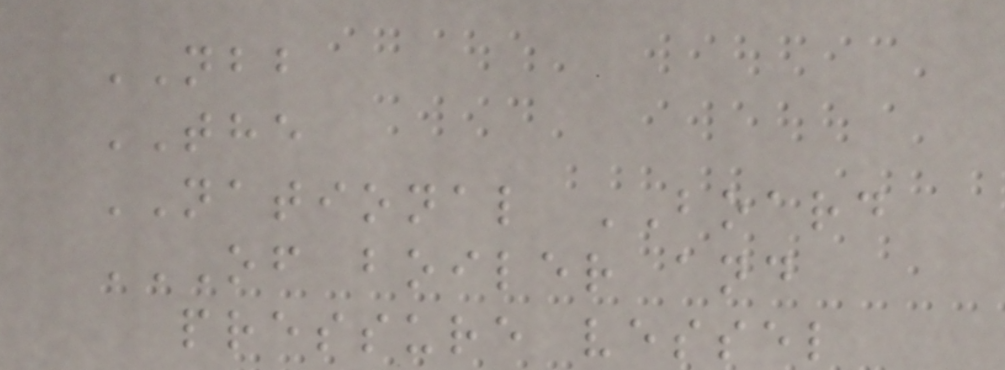NBB
THE
NATIONAL BOARD
OF BOILER AND
PRESSURE VESSEL
